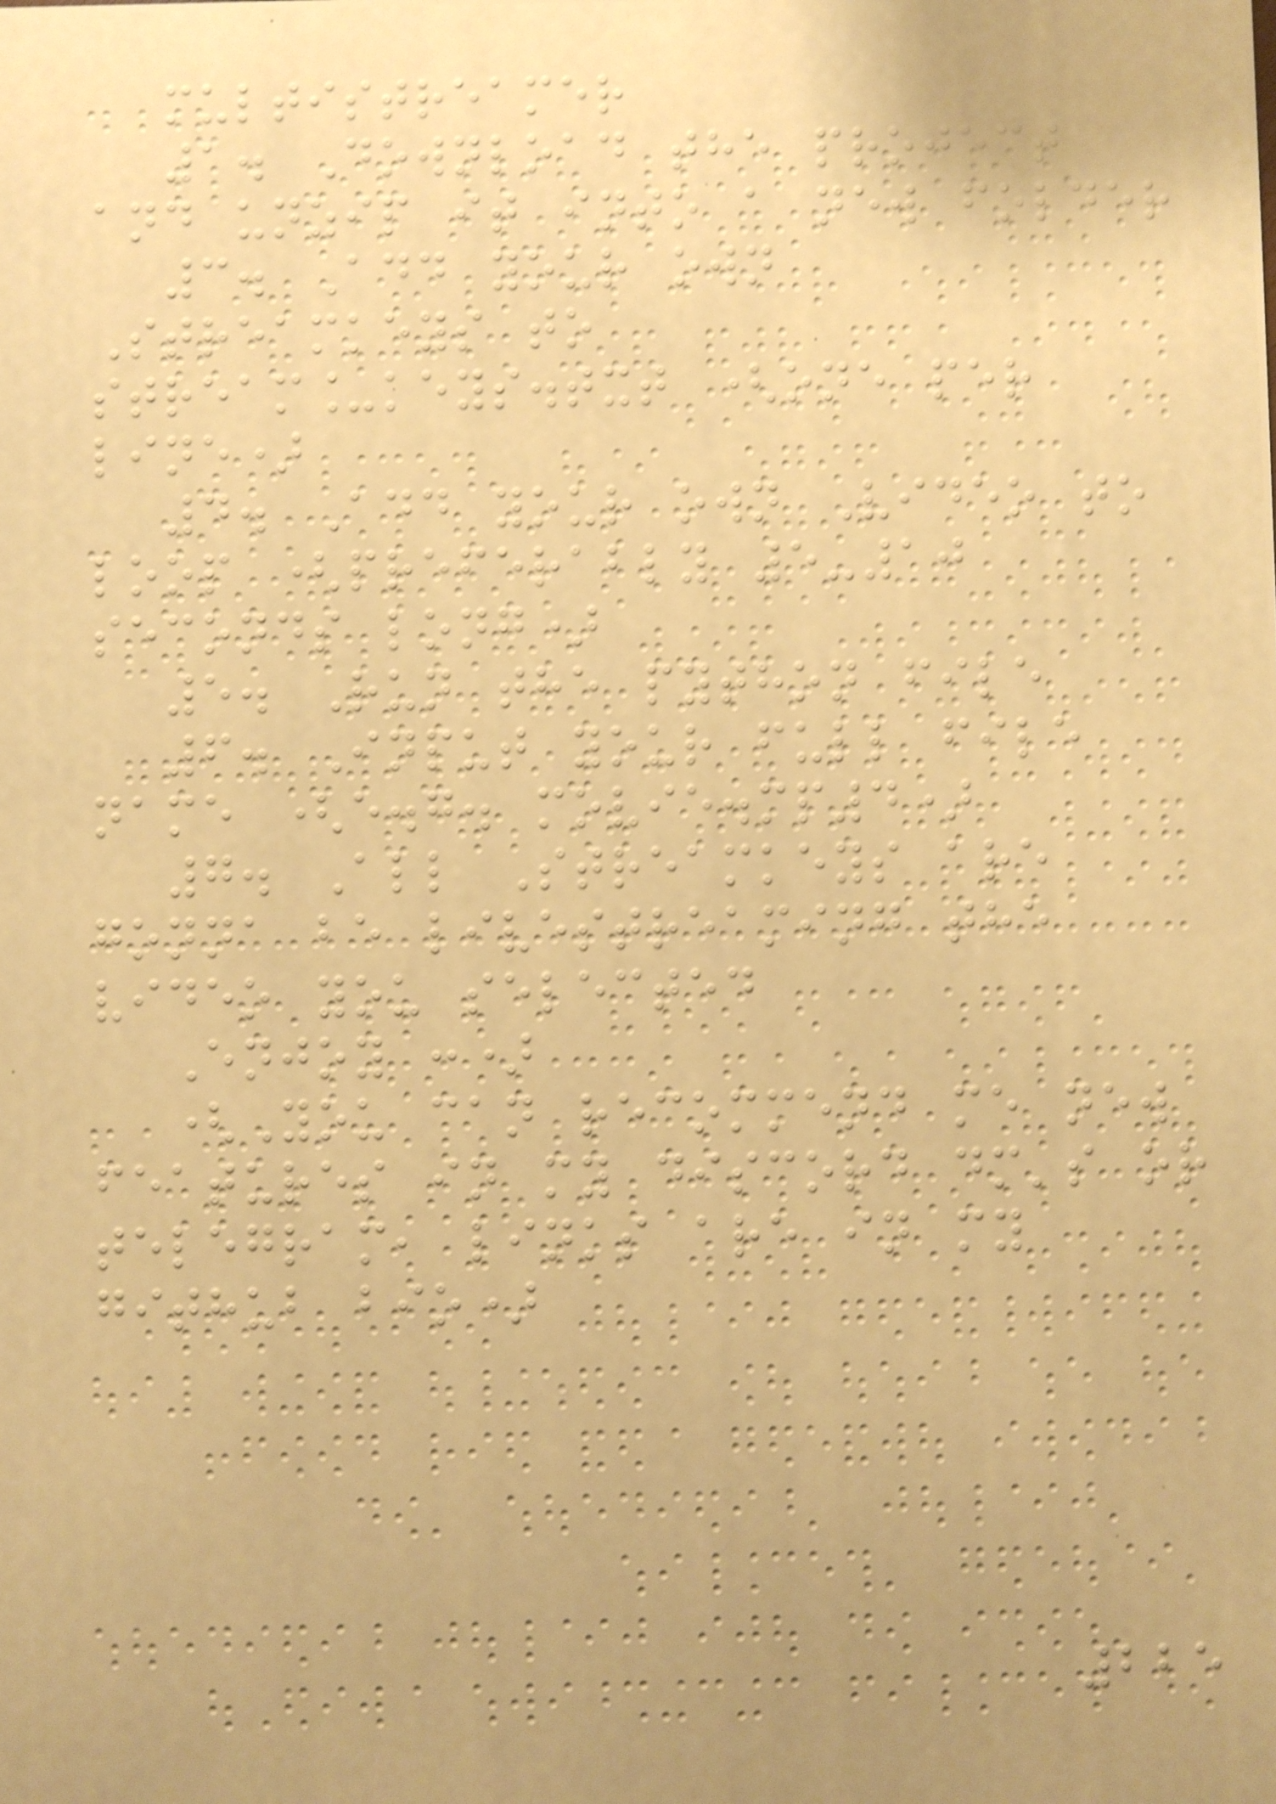multistreamer
1. Download the project
and unzip it into a new folder
3. Add your own
Streamkeys to
stream_keys.txt (one per
line)
4. Add your own Video to
loop (preferably 5-10
seconds long)
5. Run the python file
6. Input your full file
name (e.g. movie.mp4)
7. All Streamkeys are
gonna be livestreaming the
video you selected
Enjoy :)
(You can recommend me new
features in my discord dm's or
telegram, links are in my
github bio)
225
